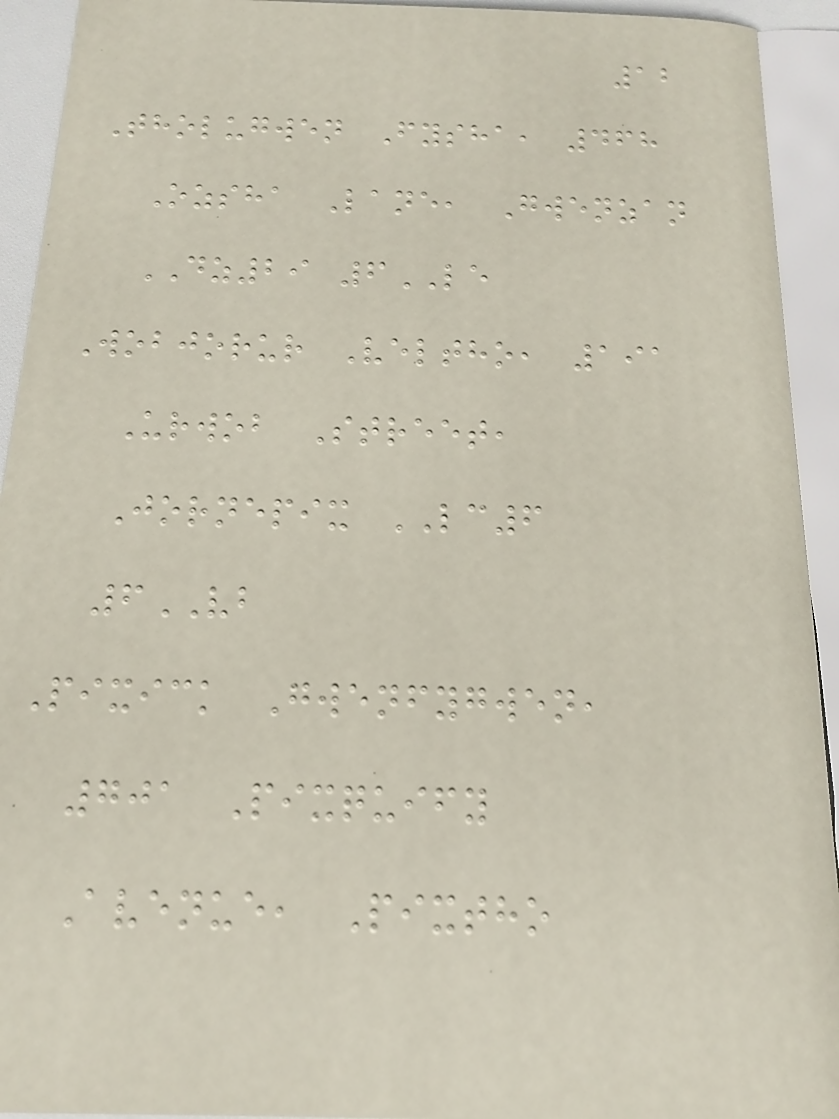12
Tholugwen Fysha, 468
Ozsha Lane, Gwenzan
DZ29 6LE
Wobjorur Veltho, 191
Urwob Street,
Jornepix LC6
6VB
Pixick Gwenfygwen,
701 Pixquify
Avenue, Pixtho
